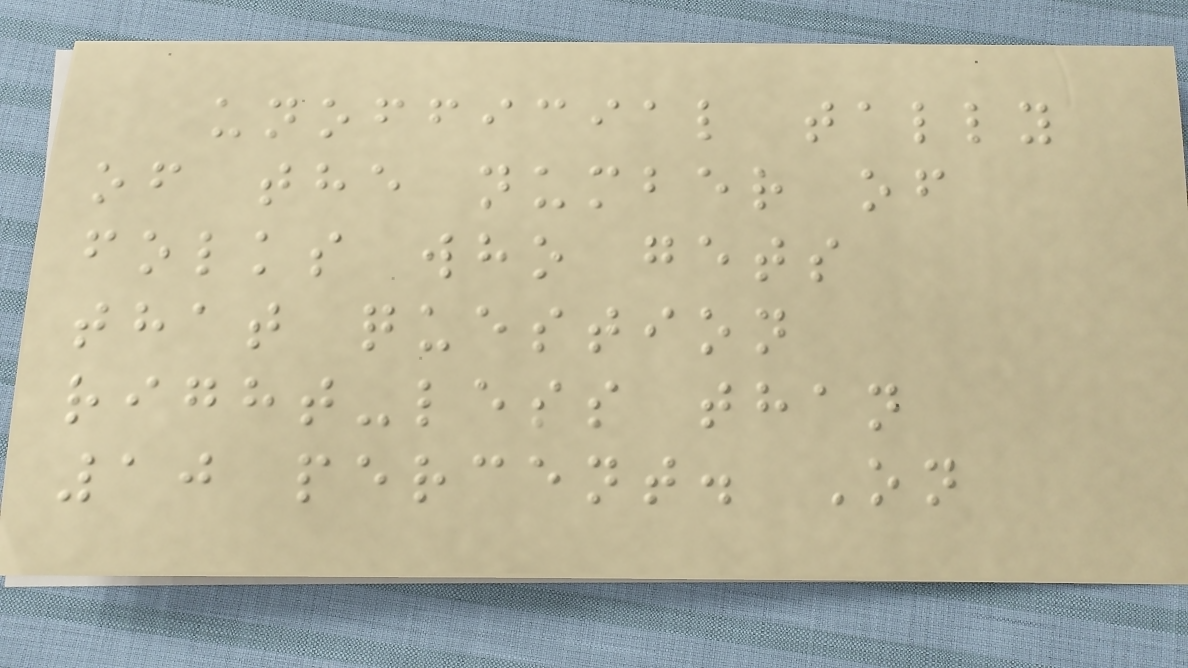unofficial tally
of the number of
folks who gets
that question
right-less than
10 percent. On
